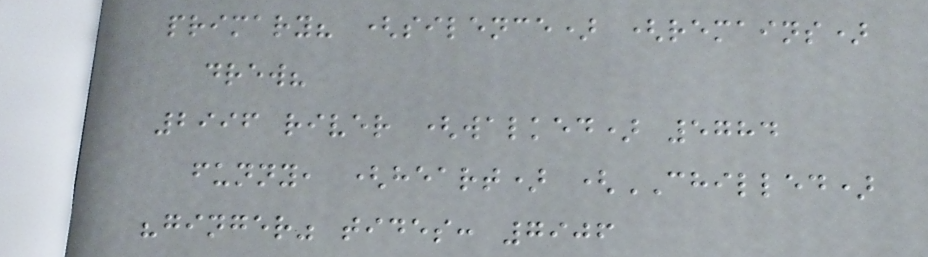primary? (silence) (remains)
drew?
2996 river (walked) 5784
funny, (heart) (CHILLED)
"ginger" tides: 7906
